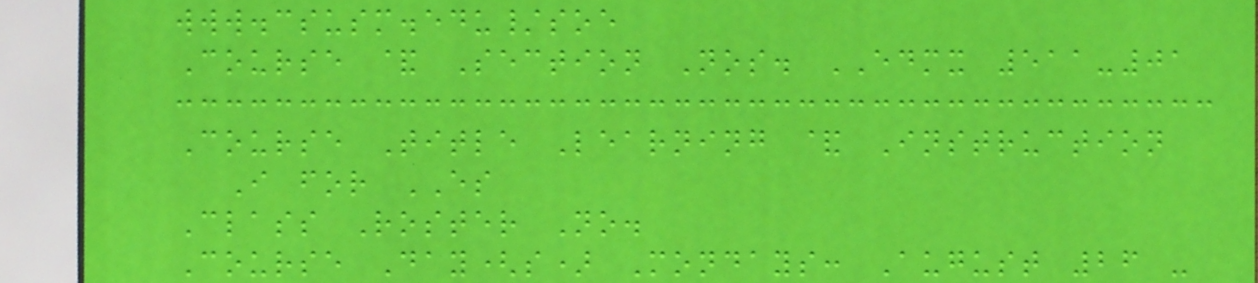www.csusm.edu/soe
Course & Section Nos. EDMX 511-01
Course Title Learning & Instruction
I for ES
Class Roster No.
Course Day(s) Mondays: August 26 -
